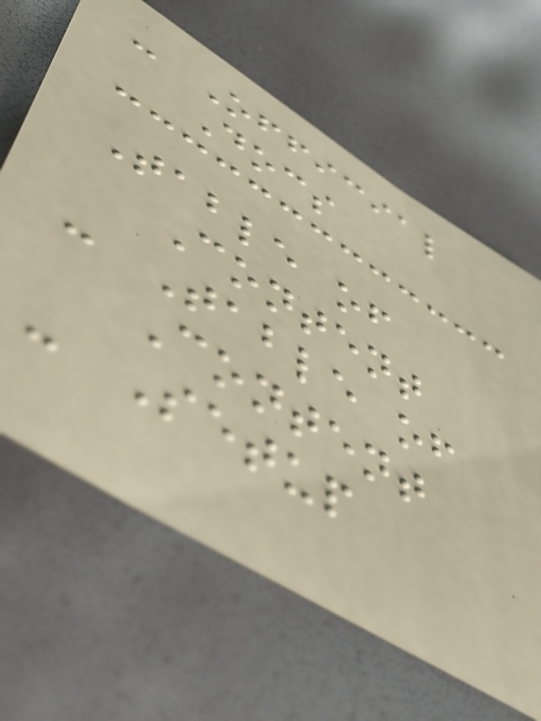- Official
Docs
Table of
Content
- Table of
Content
- Setup
